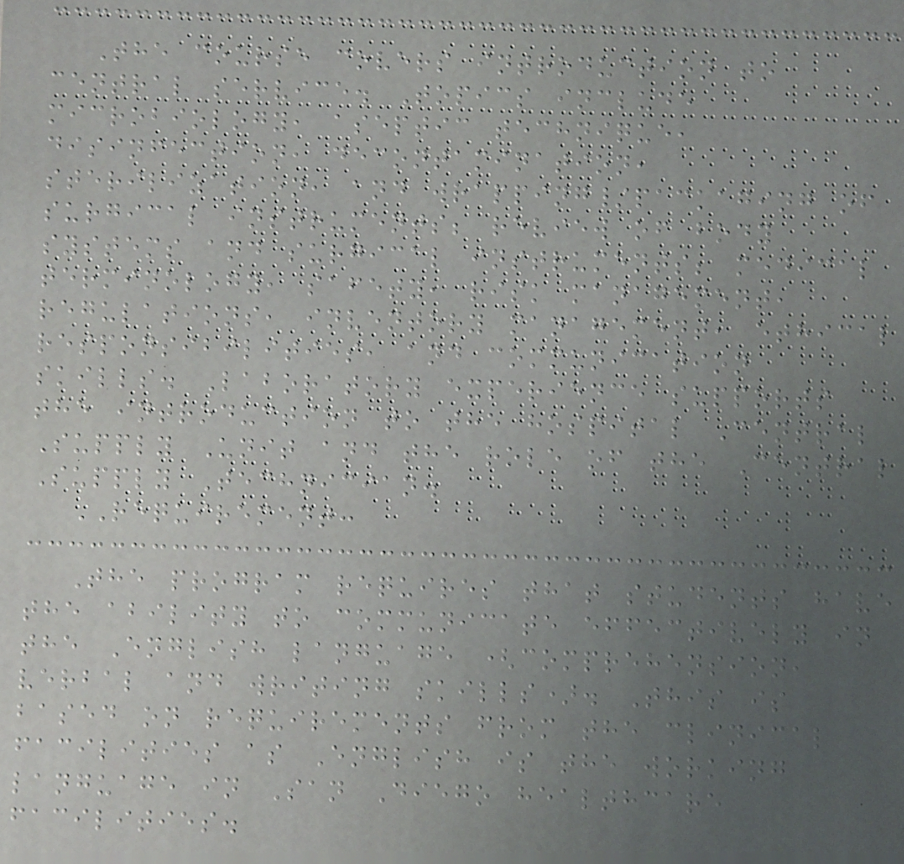The course covers introduction to
central service. Topics include
microbiology, aseptic technique,
disinfection, decontamination,
sterilization, and wrapping/packaging of
surgical instruments; review of body
systems and surgical instruments; medical
terminology, safety, risk management,
regulations, inventory management, ethical
responsibilities, and communication
skills. Laboratory experience supports
the introduction to the hospital Central
Supply Unit and the role of the Central
Supply Technician.
REQUIREMENT:
The program requires that students have
the ability to communicate effectively in
the English language (comprehension,
verbal and writing skills). This is
based on requirements from the clinical
facilities as English is the working
language in San Diego healthcare
facilities.
